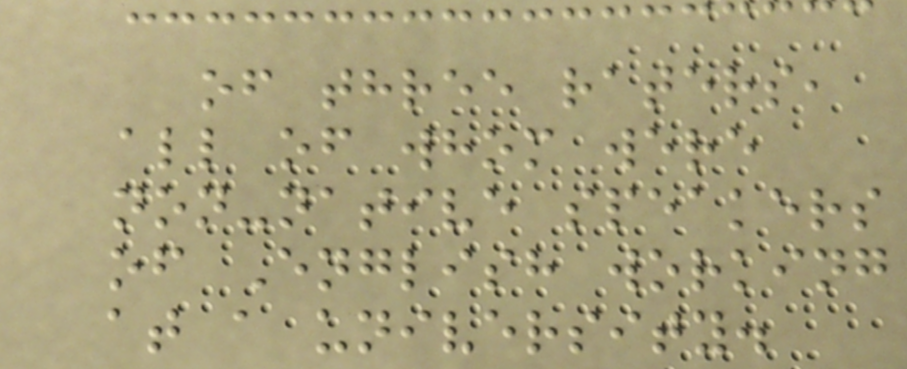of three raters,
all of whom were
non-native speakers
of English working
at a university.
